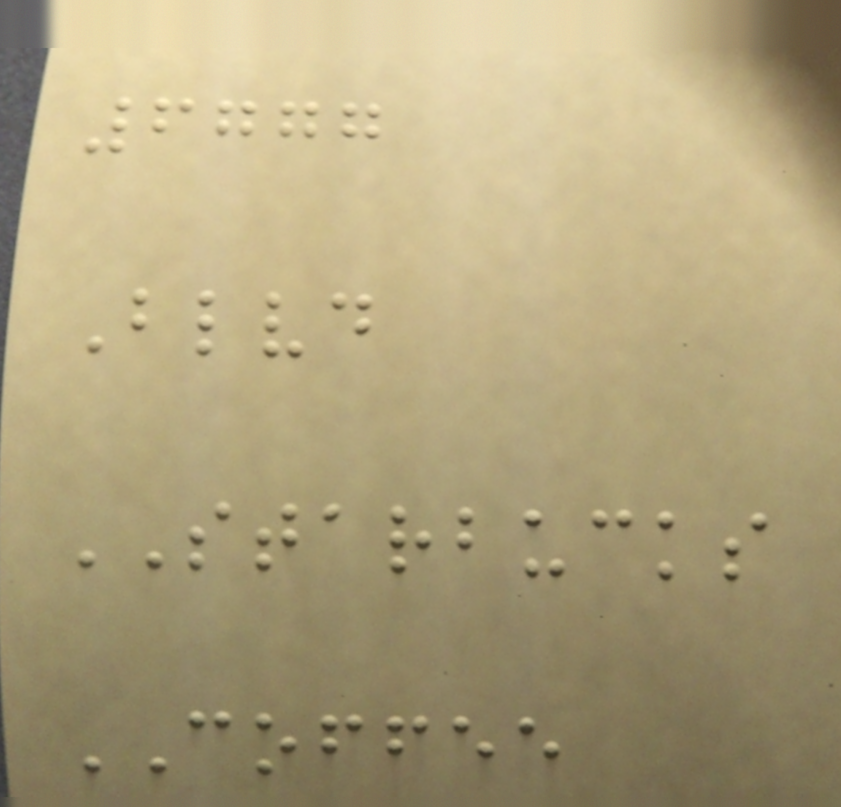6777
Blvd
STARBUCKS
COFFEE
